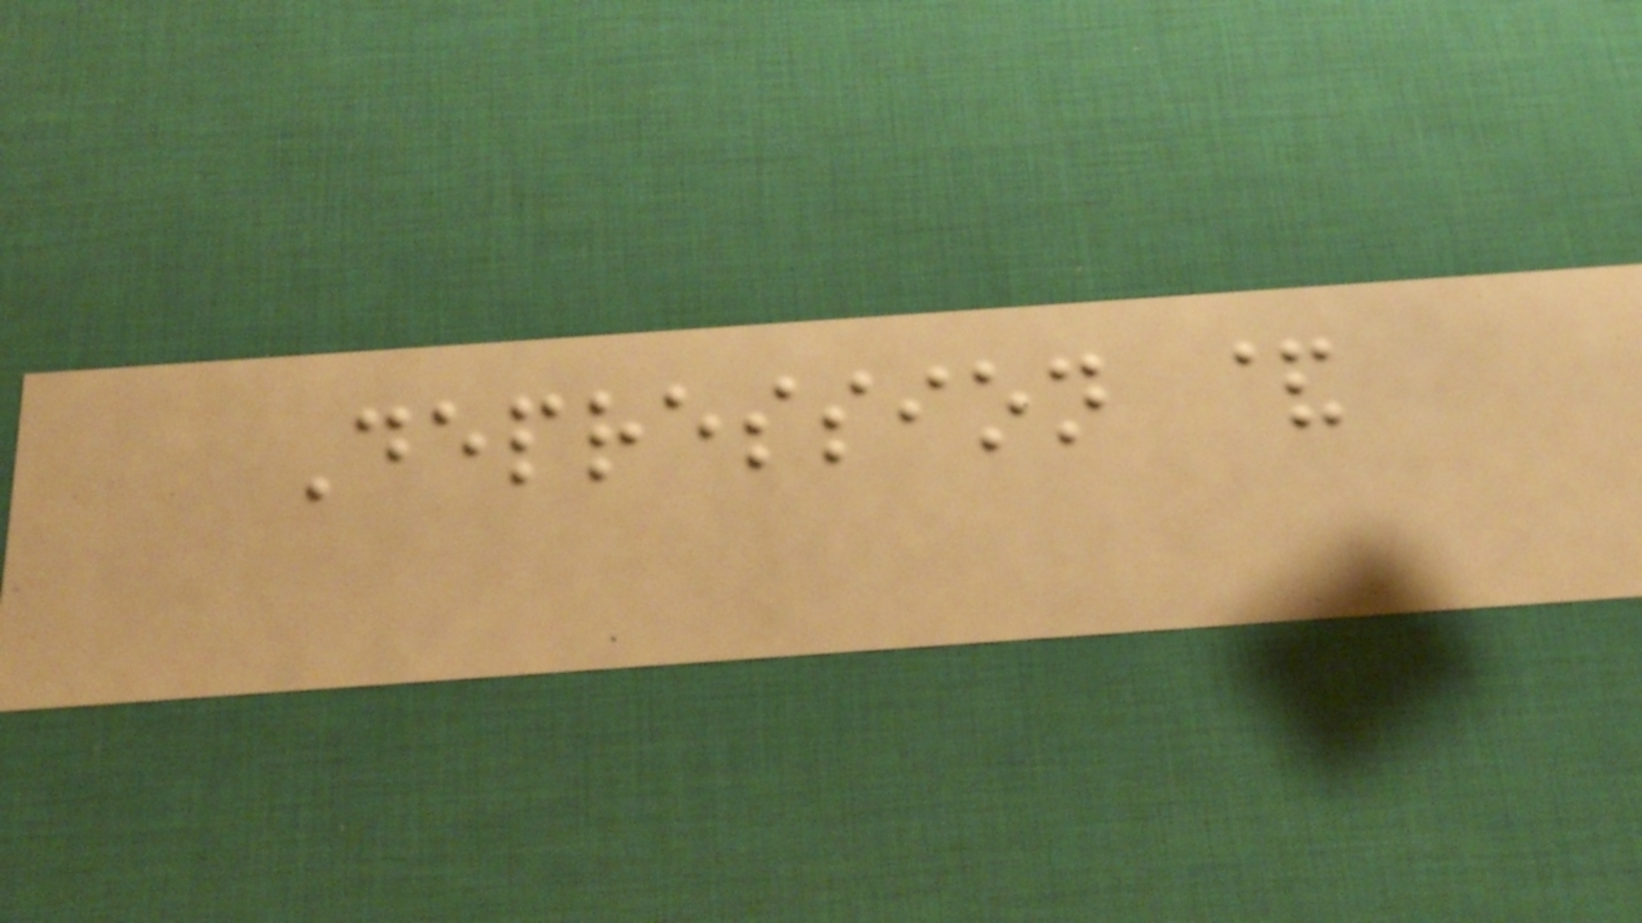Depression &
